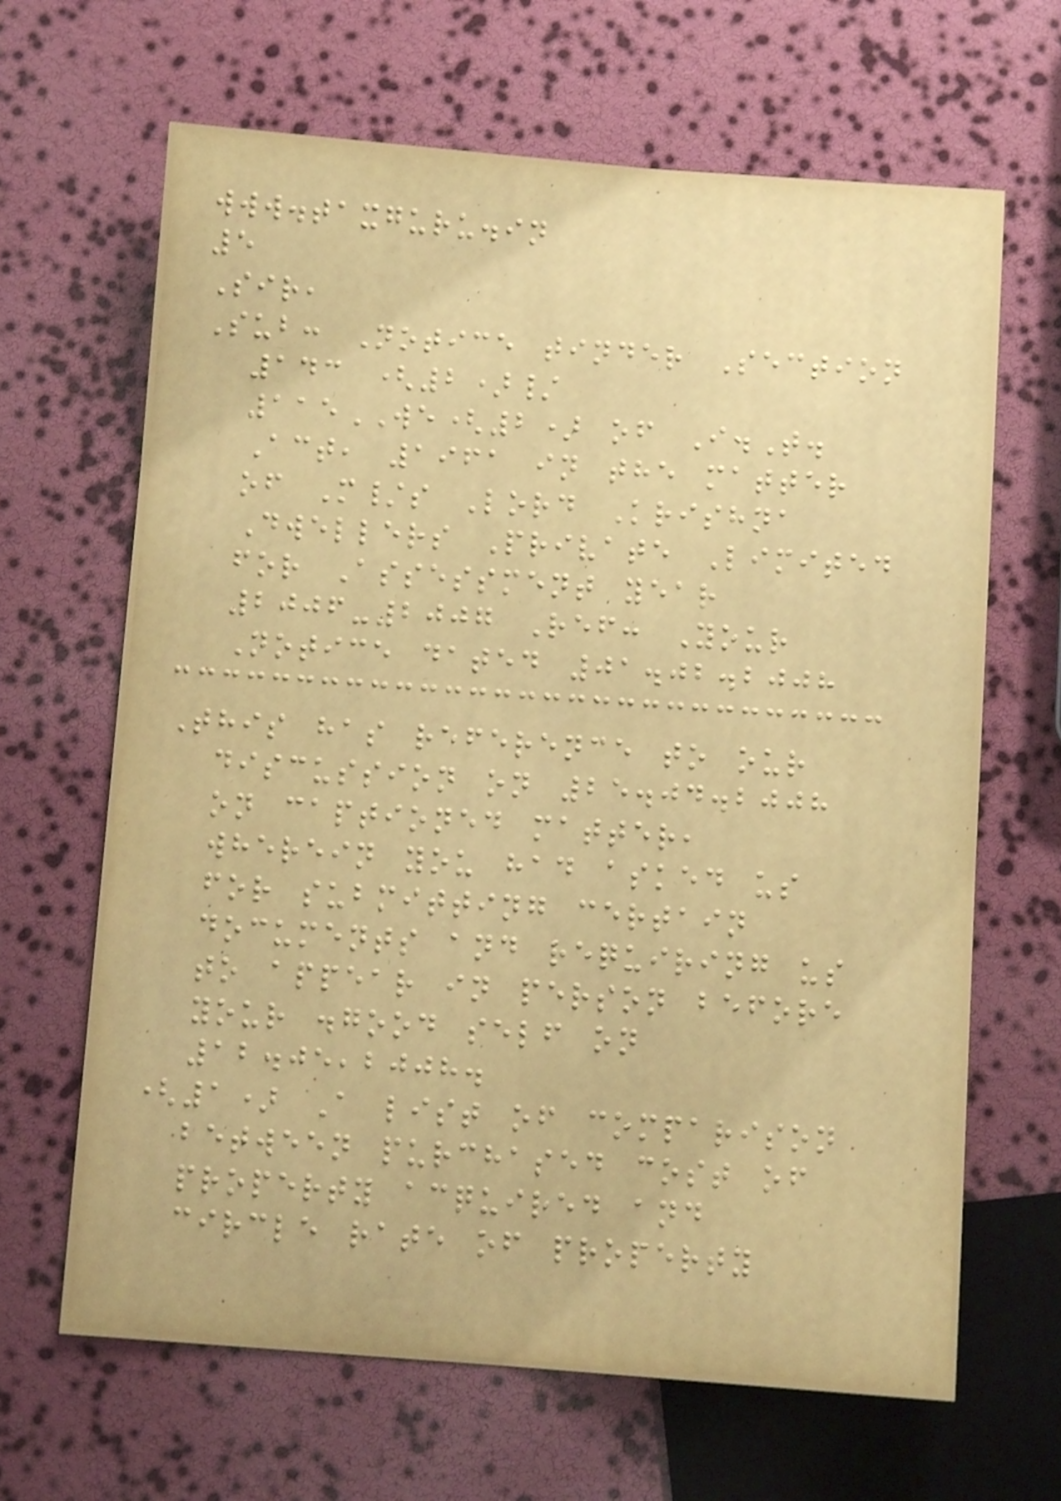www.taxguru.in
5
Sir,
Sub: Notice tinder Section
143 (2)/
115WE(2) of I.T.
Act, 1961 in the matter
of M/s Lord Krishna
Dwellers Private Limited
for Assessment year
2006-2007 Ref: Your
Notice dated 01.02.2008
This has reference to our
discussion on 25.04.2008
on captioned matter,
wherein you had asked us
for submitting certain
documents and requiring us
to appear in person before
your .good self on
12.05,2008.
(1) A list of comparison
between purchased cost of
property acquired and
circle rate of property
